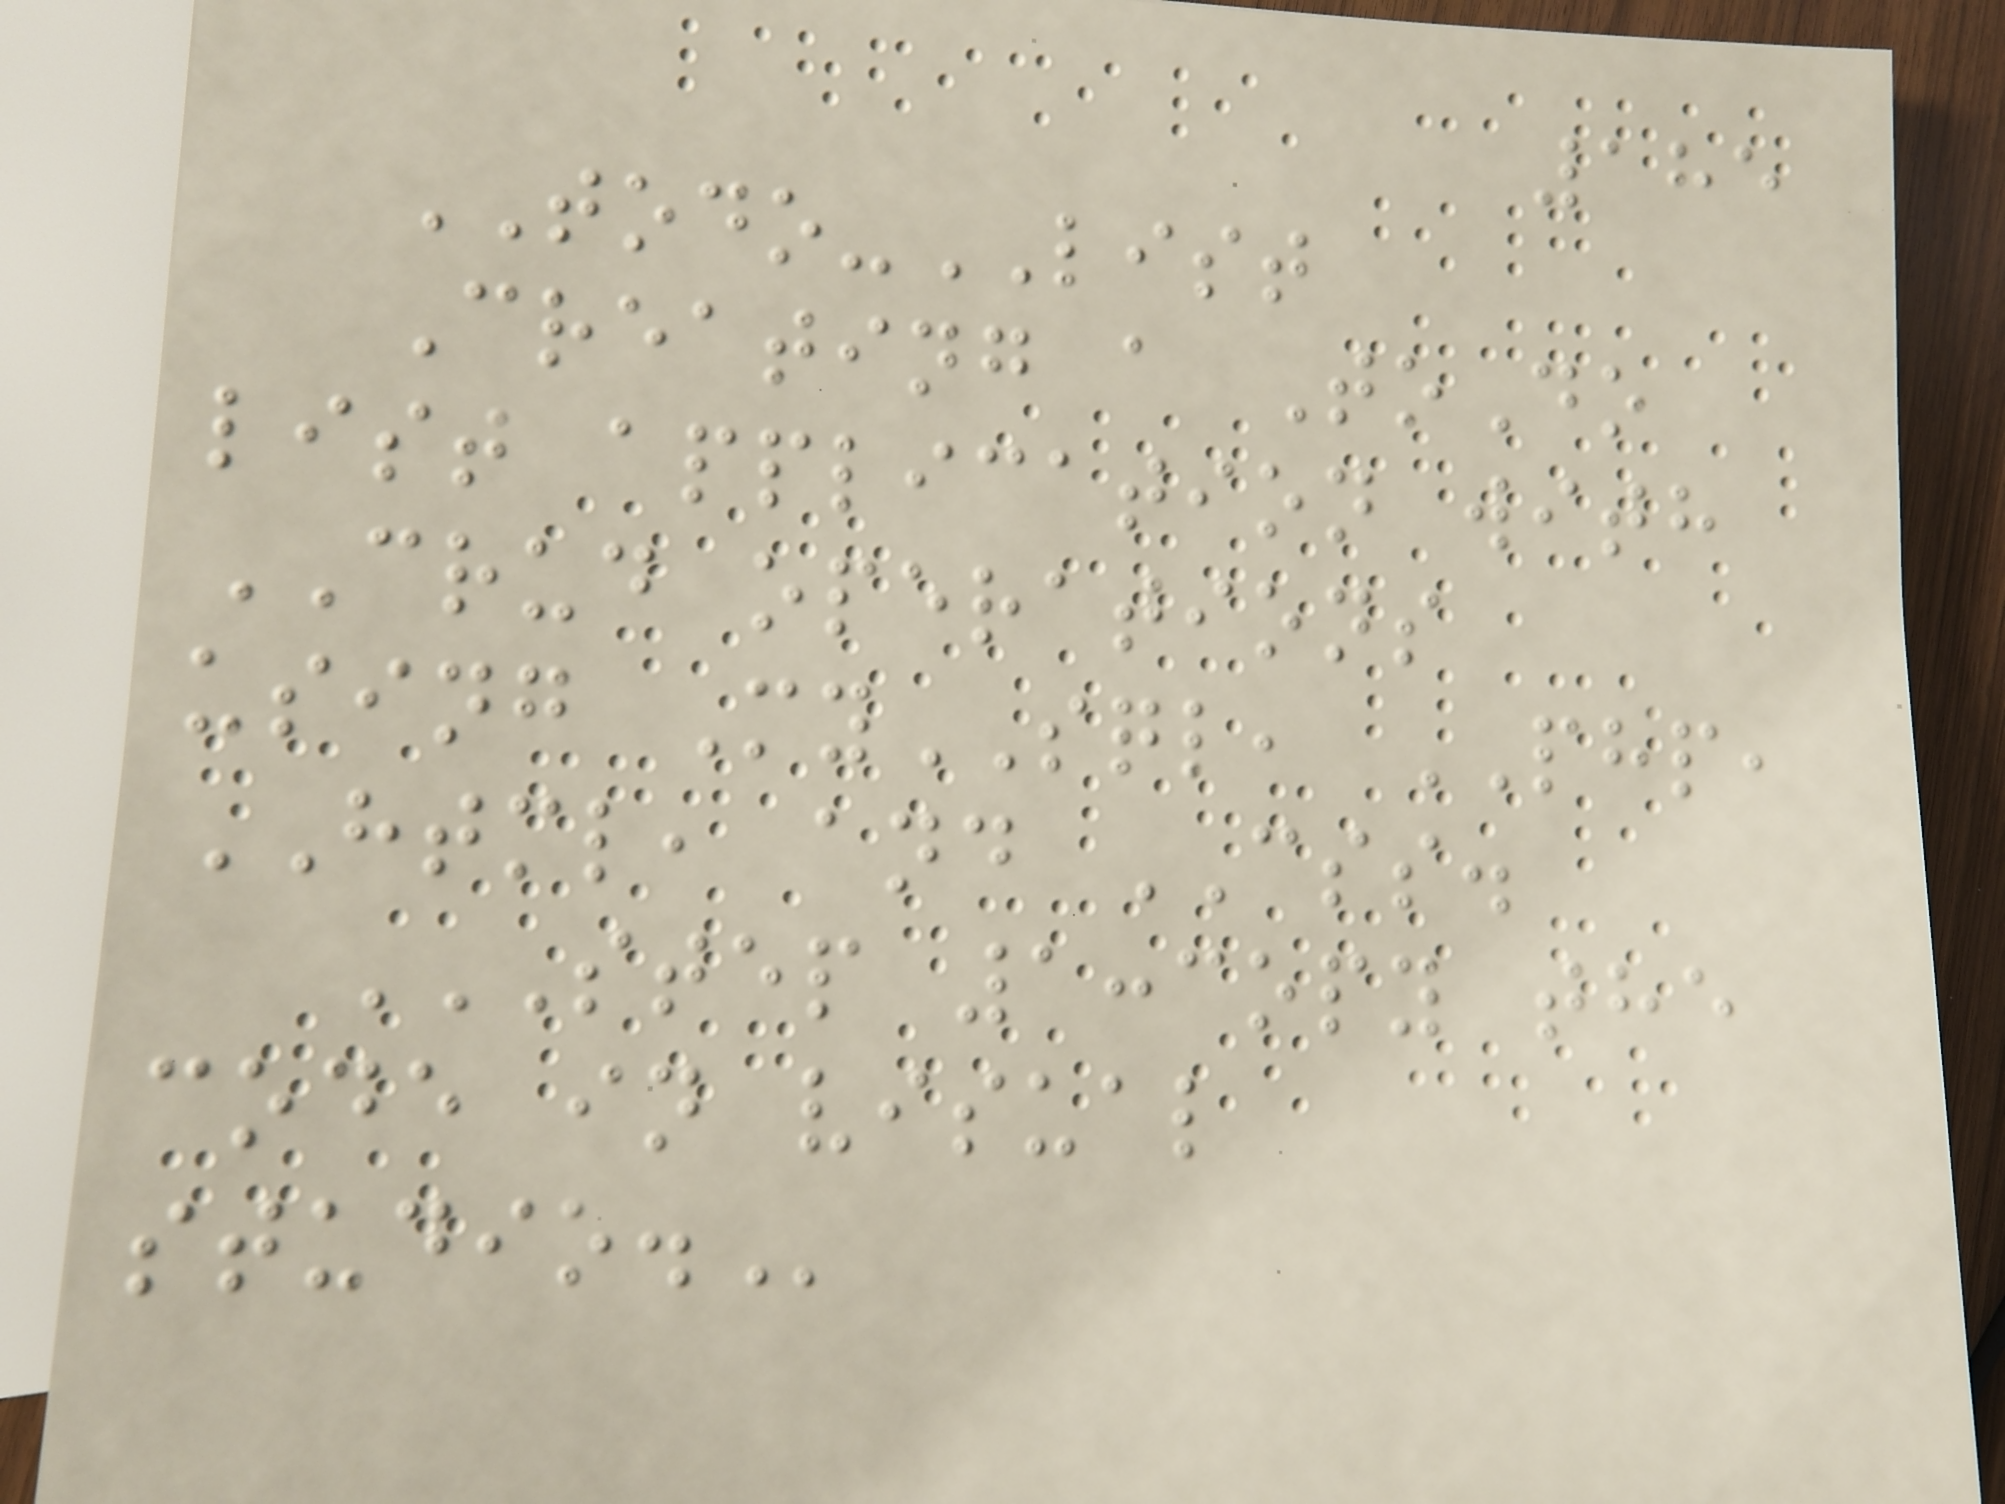185
TODO-LIST
Creating a ToDo
list application with
CRUD operations
using MySQL, PHP,
HTML, and CSS.
STEP 1:COPY THE
CODE IN VISUAL
STUDIO.
